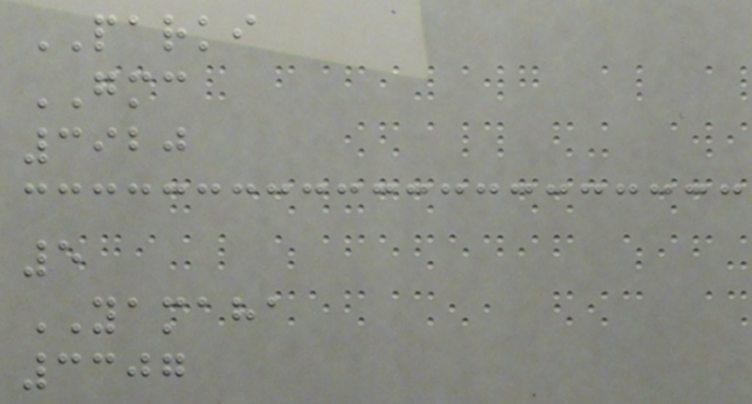PARKI
GMC
3920
5
YAMAHA
3307
